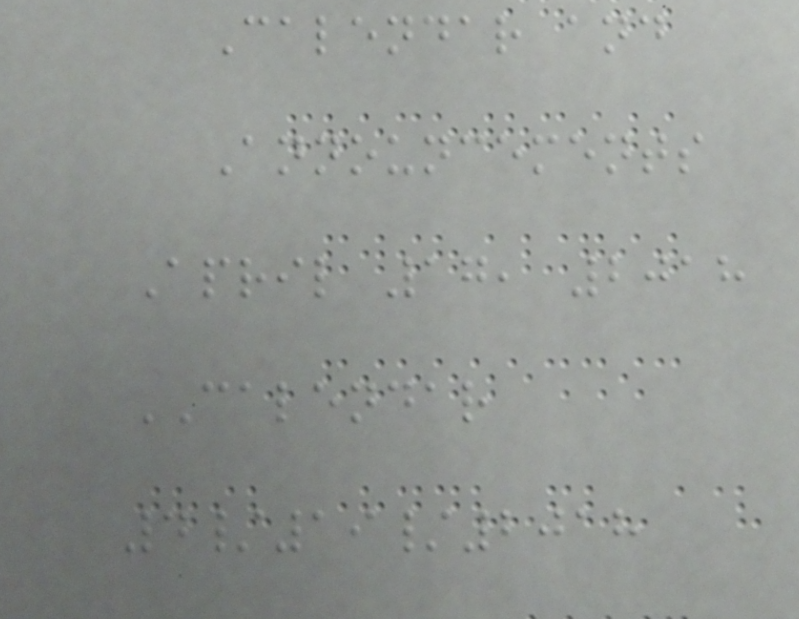Calendar and
Announcements
April 17, 2018
CALENDAR
4/19/2018
